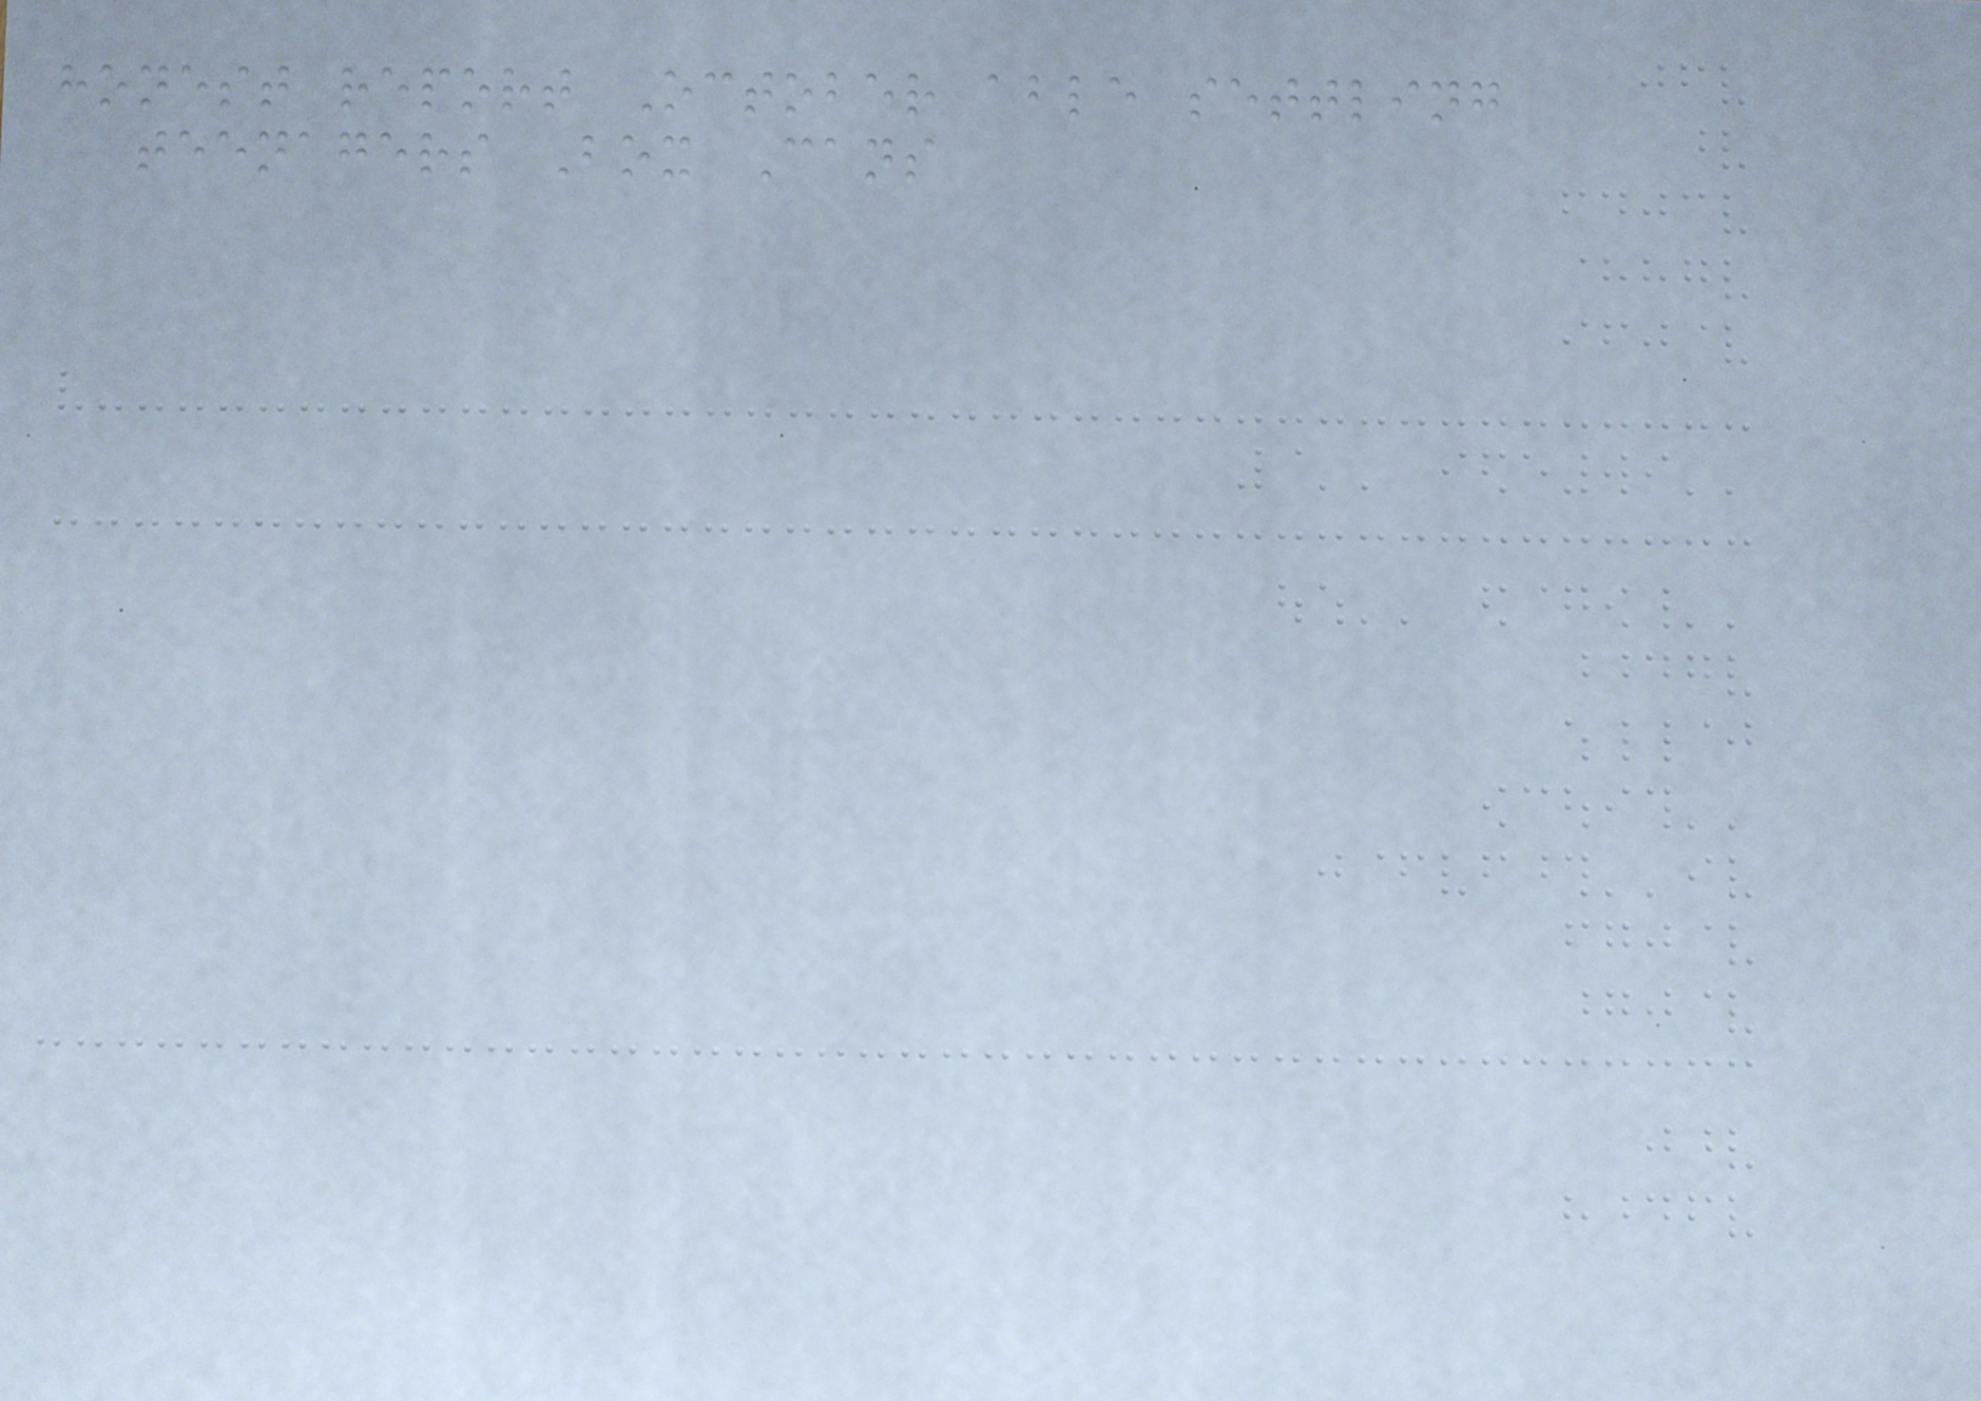honest report October able settling
teenagers Box Cans
